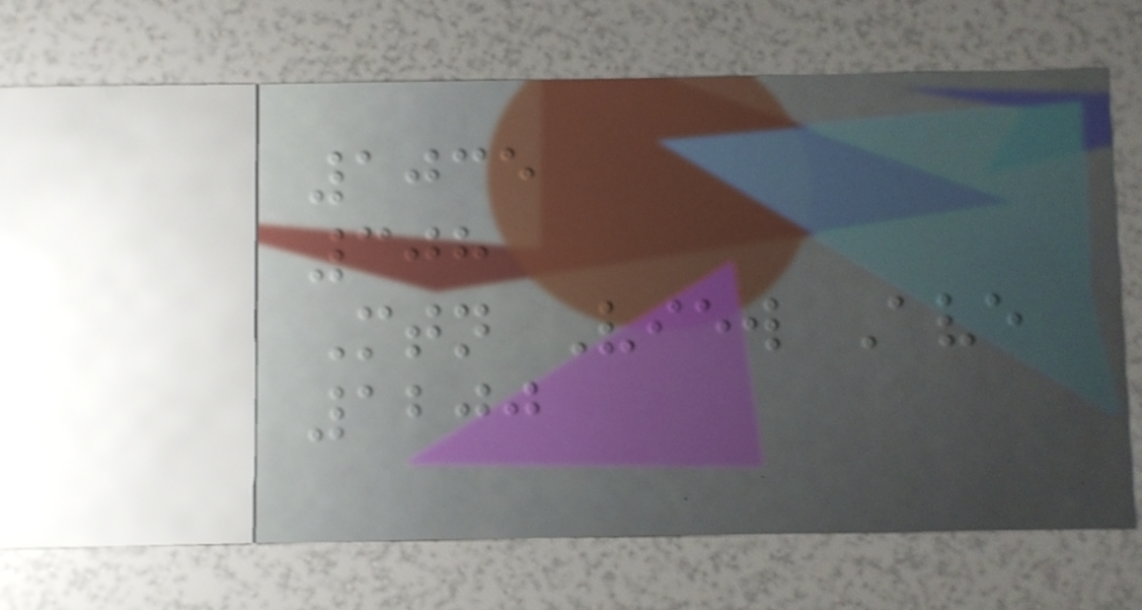1035
308
Mtn View Ave
1200
